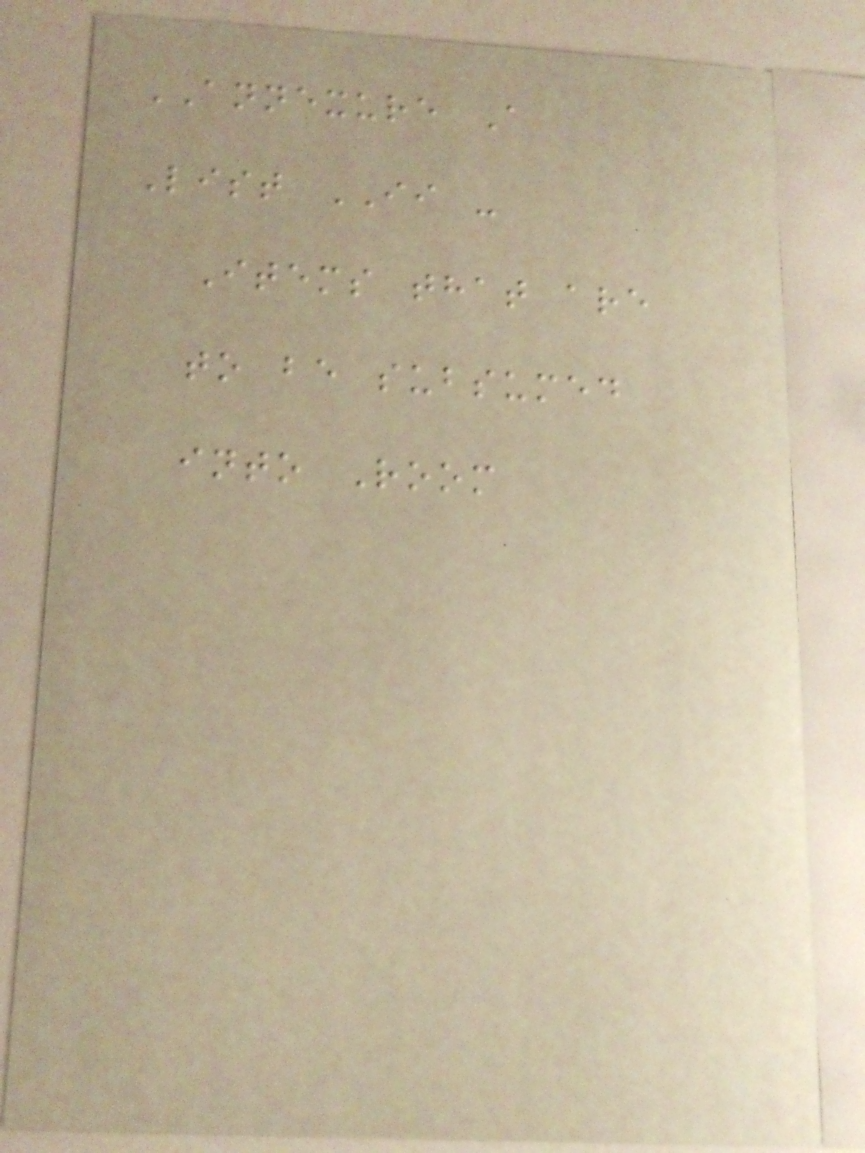ANNEXURE A
List II -
Items that are
to be subsumed
into Room
